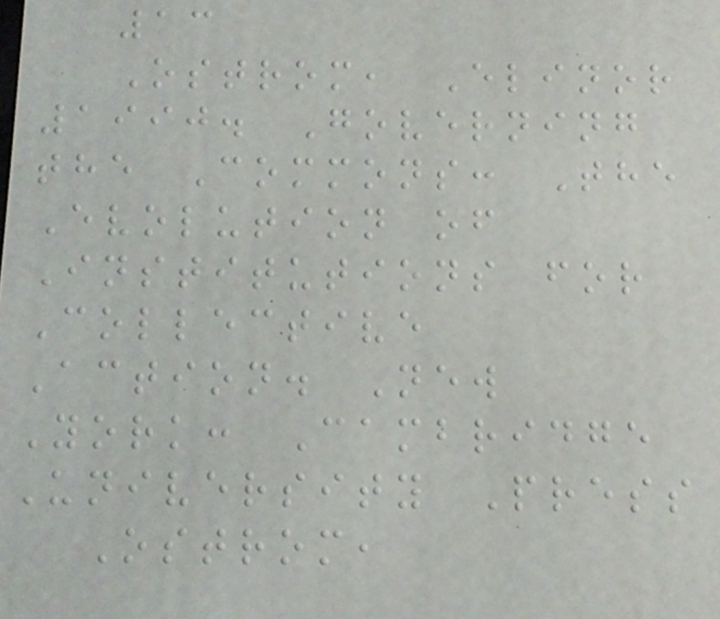13
Ostrom, Elinor
1990. Governing
the Commons: The
Evolution of
Institutions for
Collective
Action. New
York: Cambridge
University Press
Ostrom,
